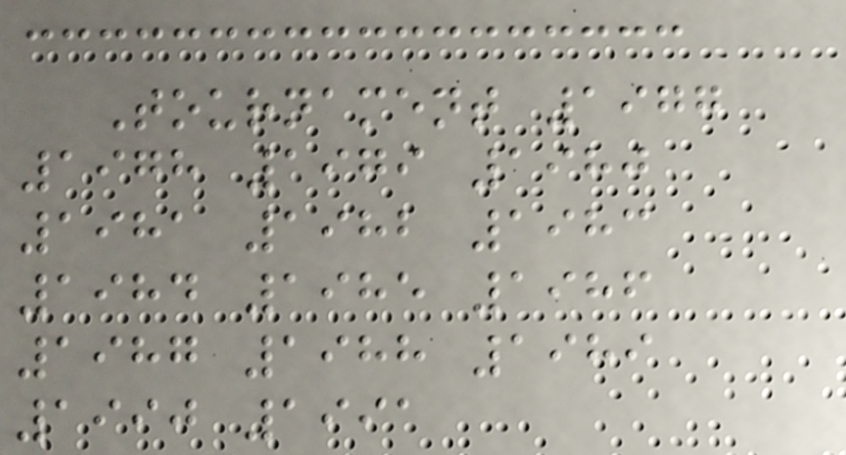Tournament 1977
1978 1979 1980
1981 1982 1983
1984 1985 1986
1987 1988 1989
1990 1991
